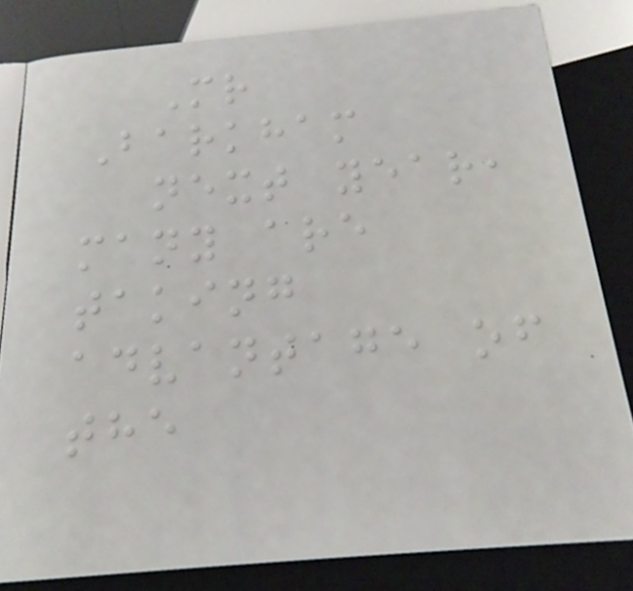Mr
Barkham
next year,
many are
taking
advantage of
the
